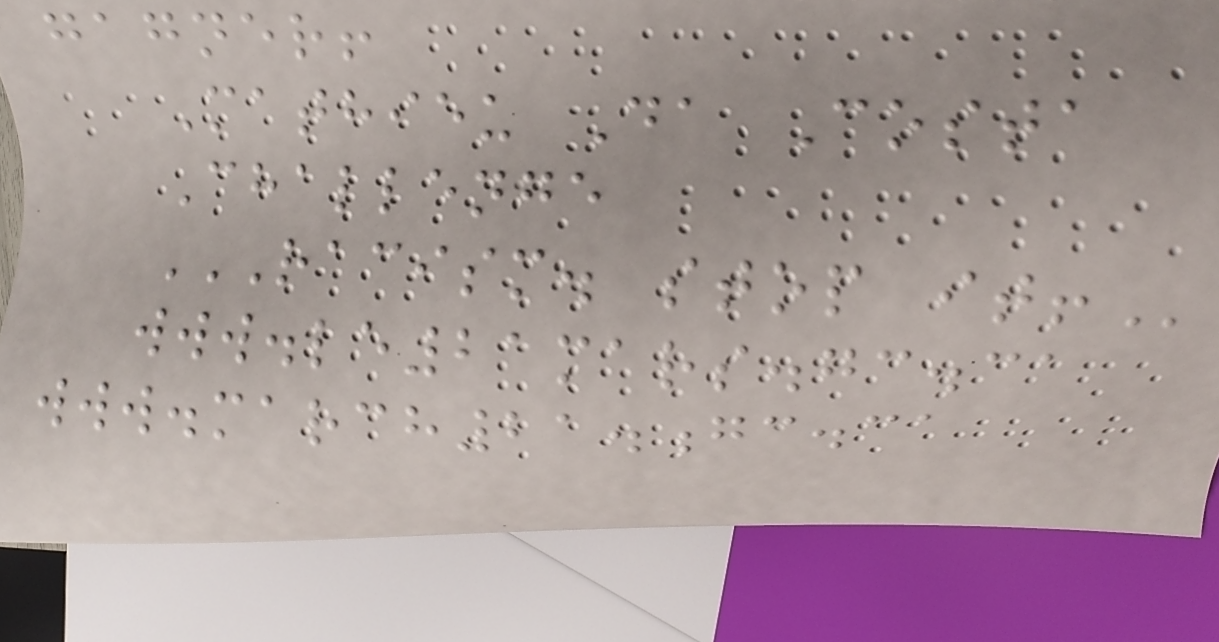gagner!
Mathieu Da Costa
Challenge
RACISM. STOP IT!
www.le21mars.gc.ca
www.march21.gc.ca
